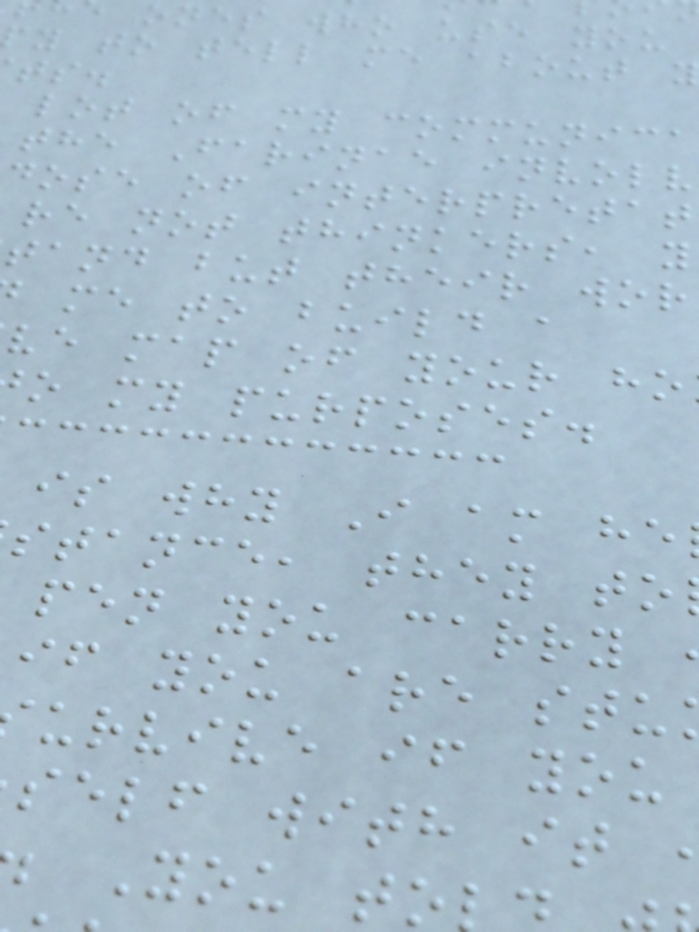ones who use you
y to tell me about y
lot of my communica
the Farinae involv
dose of interpretat
re not thinkers, y
tand but their wor
me to build a
ve map of your ho
o my purposes.
is why I am he
stance, they to
pen you carry
if you are stu
urvive if you
self with it
You to
